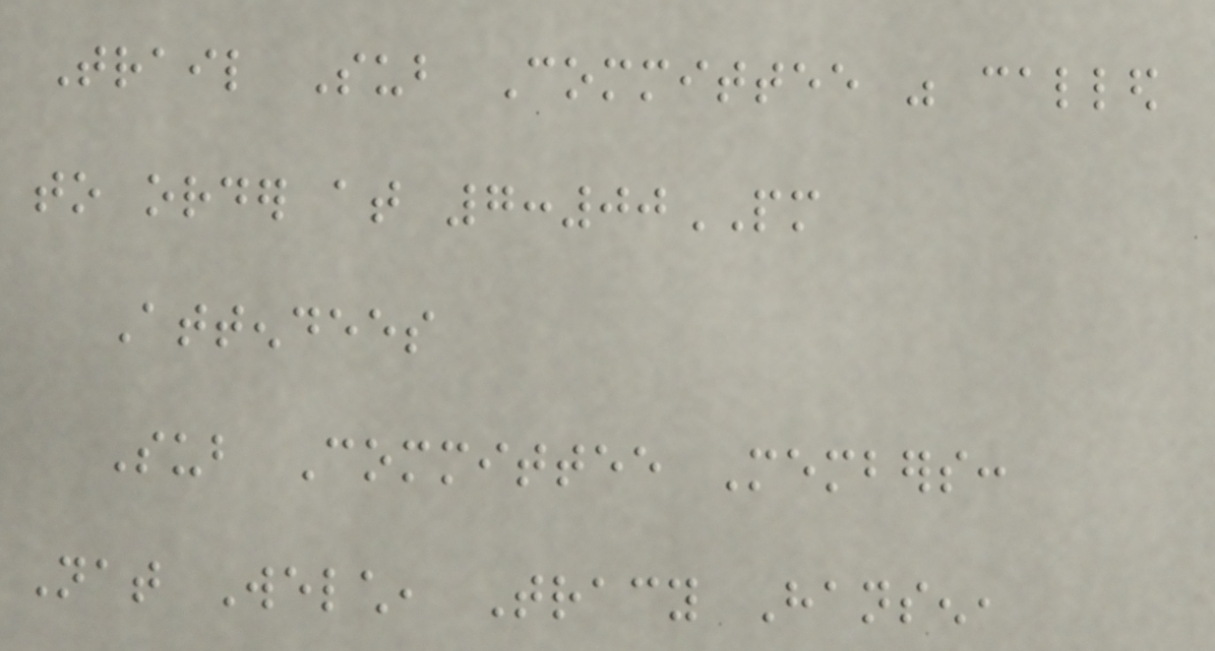Trail Sub Committee was called
to order at 7:00PM
Attendees
Sub Committee Members:
Nat Welch, Tracy Hansen,
